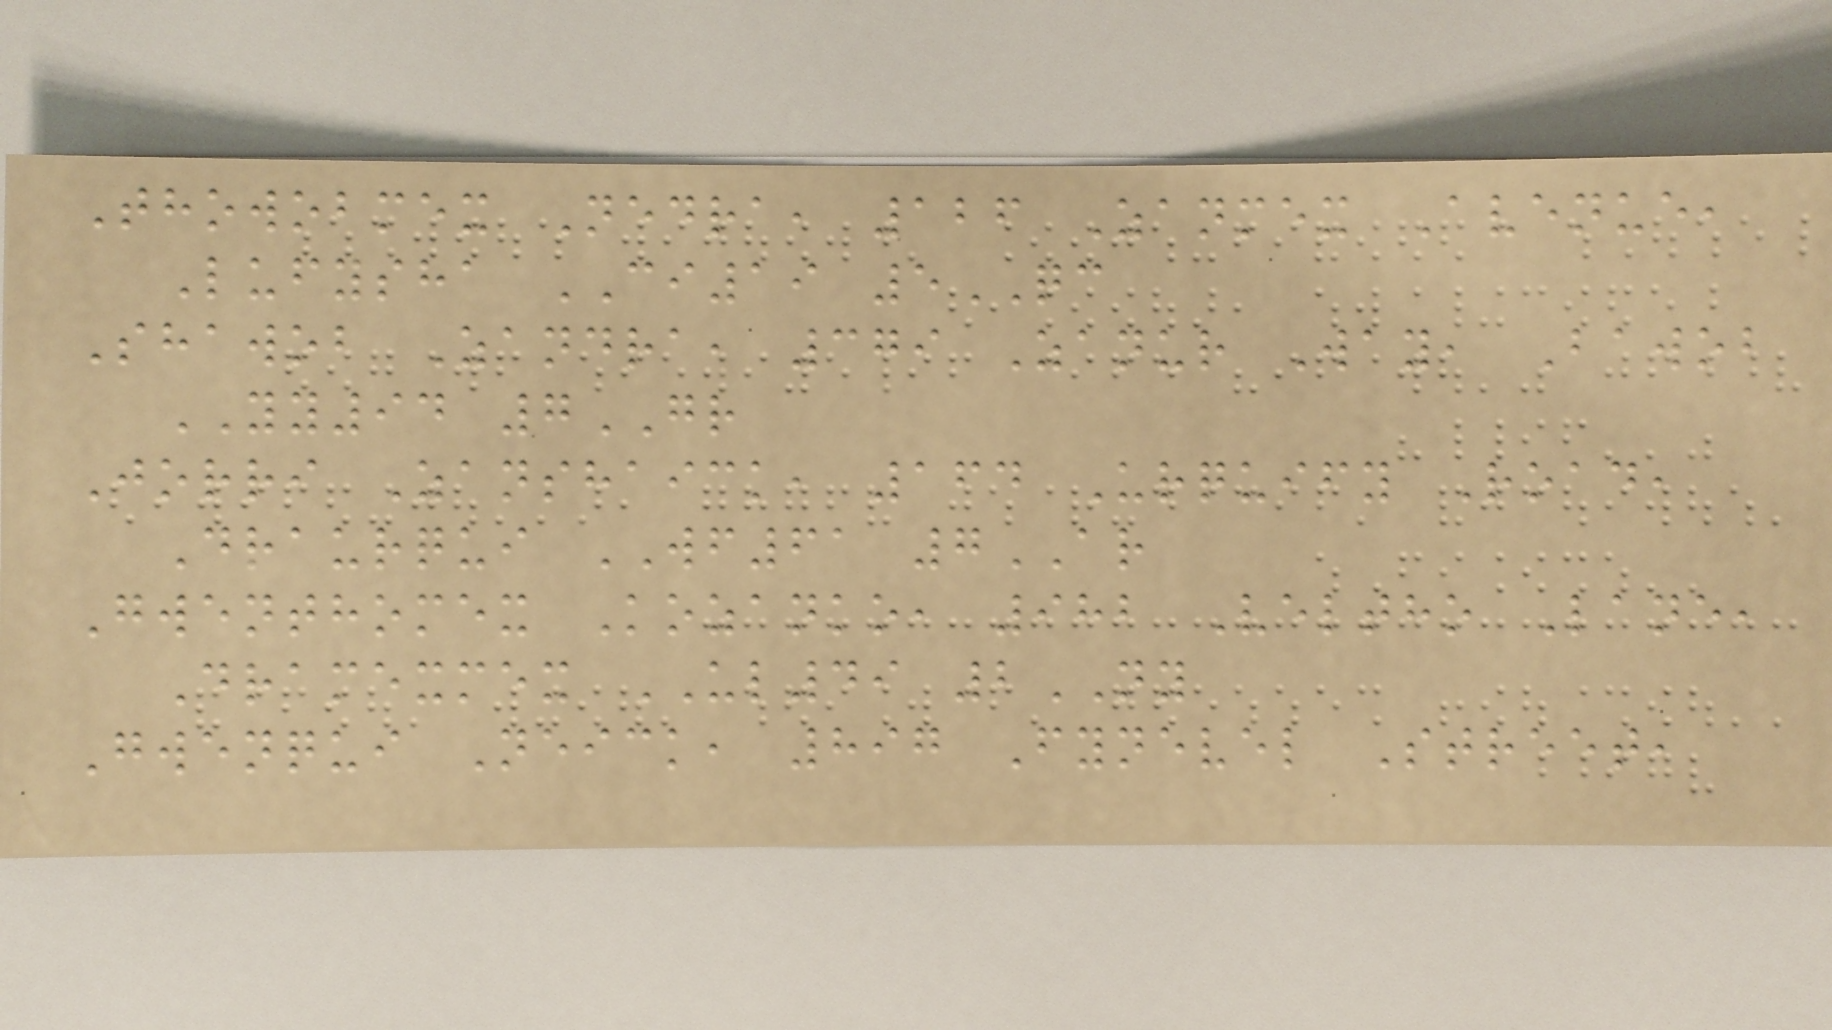Thowobmex Nedra, 126 Zanmex Avenue,
Lufysha CI19 5QC
Shawob Zandra, 379 Zanur Way, Bawob
YY94 7GR
Jorri Zanshaick, 164 Urquify Road,
Draurqui WF61 7AR
Gwenthomex Kozanko, 982 Veltho Lane,
Dramexmex UL49 2NY
Gwenqui Neick, 897 Fynevel Street,
